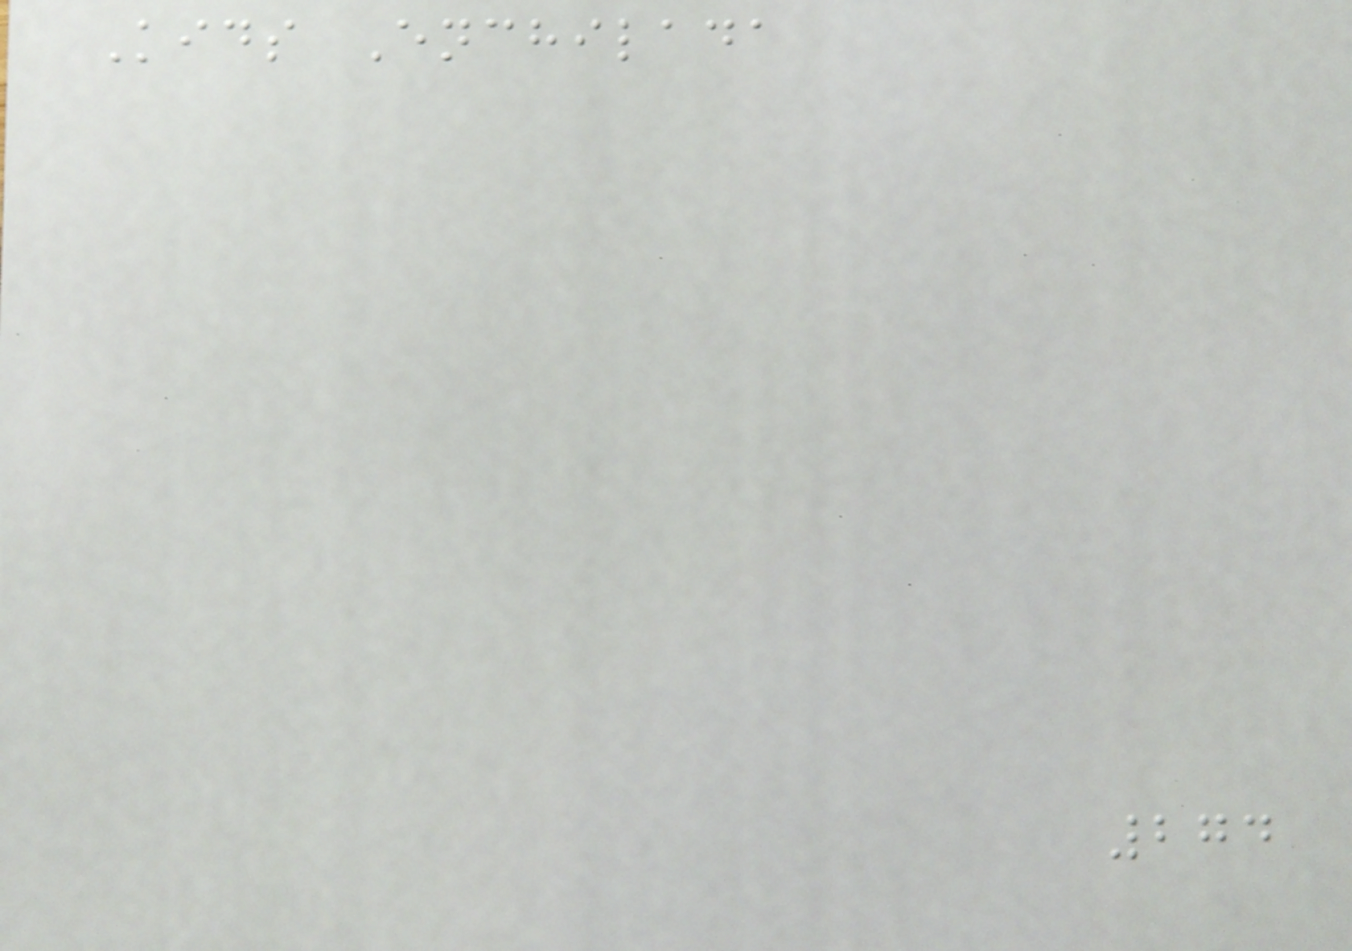Kids Enchilada
274
